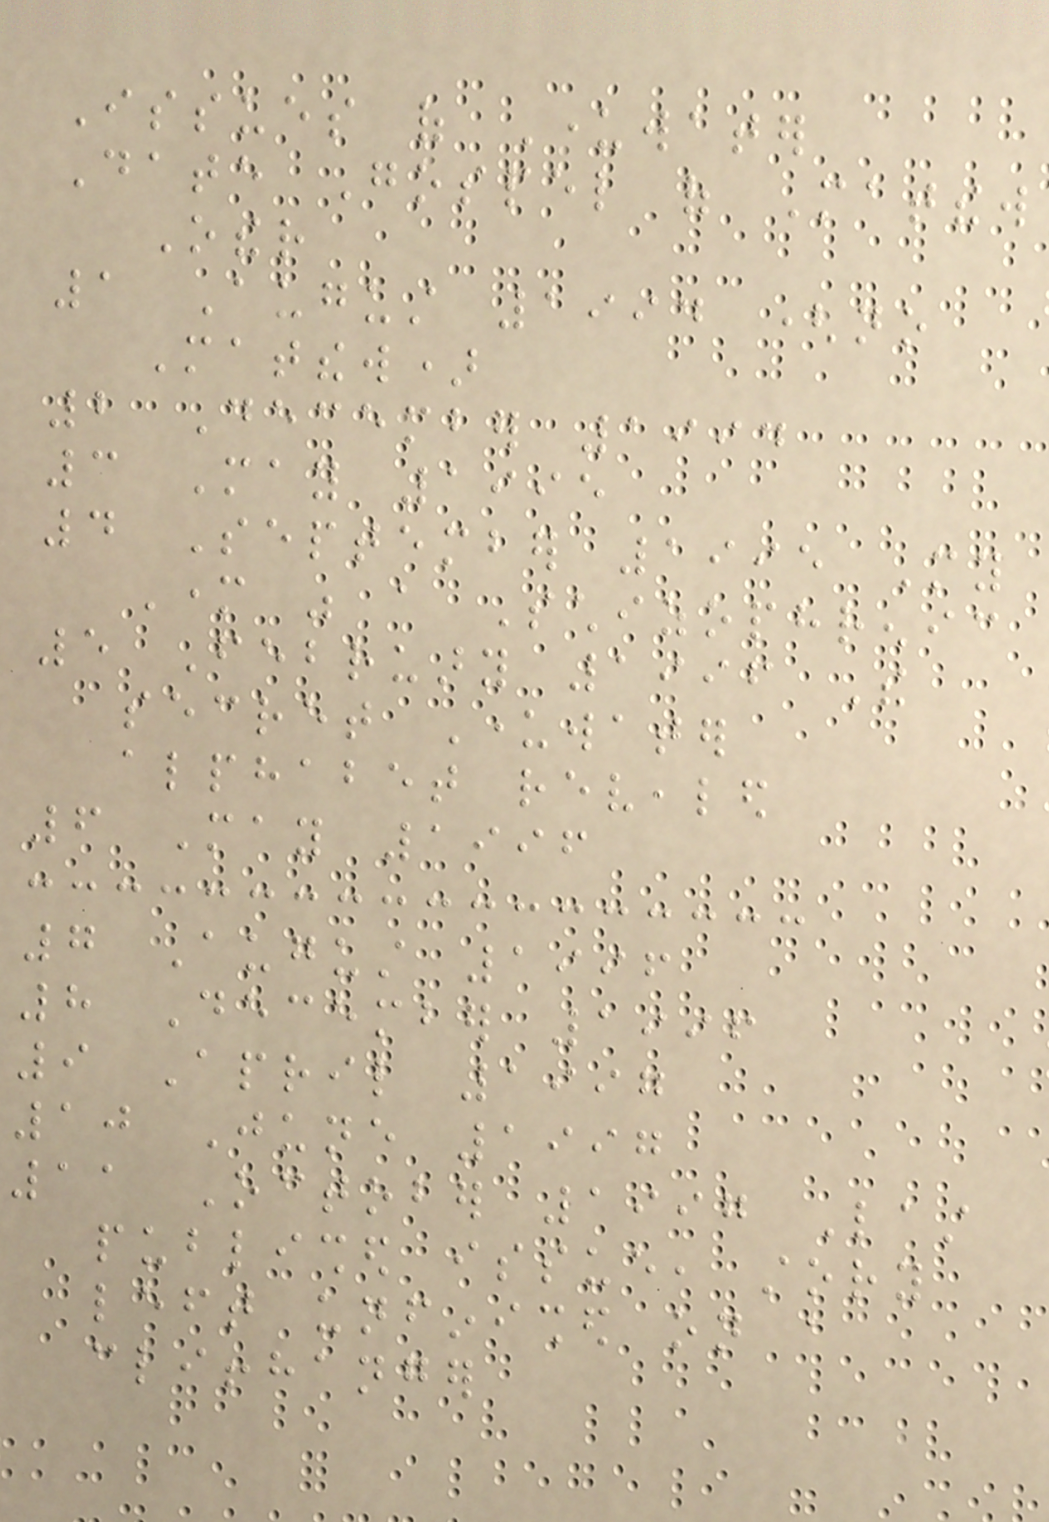Issues of Underwater
Date Gospel of Matthew
Other
1 August 1994 (no
Matthew)
2 December 1994
3 May 1995
4 September 1995 My
Mother was a Schizophrenic
5 February 1996 The
secret Underwater
alphabet revealed
6 May 1996
7 August 1996
8 December 1996
9 April 1997
10 June 1997
11 October 1997 Last
published issue, story
left unfinished on a
cliffhanger
